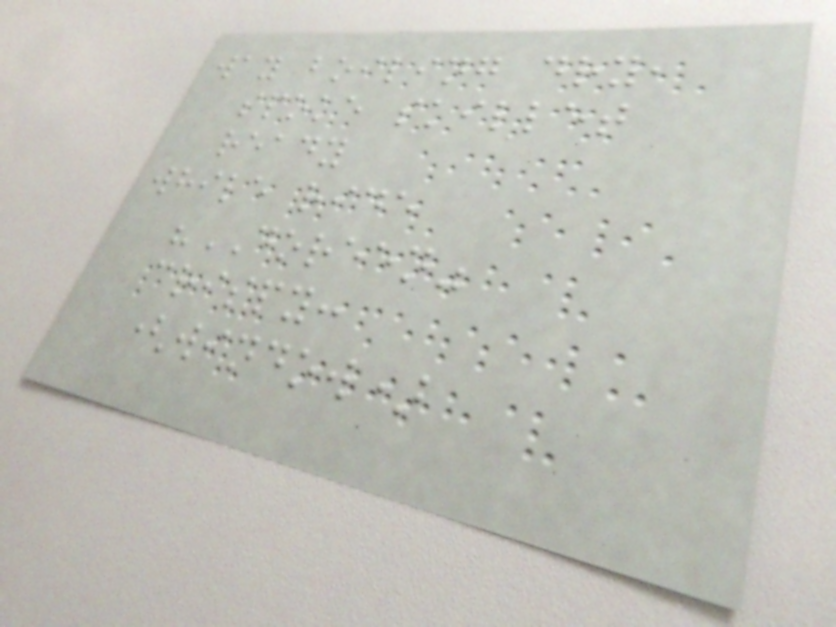way boiling dry,
spoke skillet
ready
while ride
"DOREEN"
crispy:
(window)
